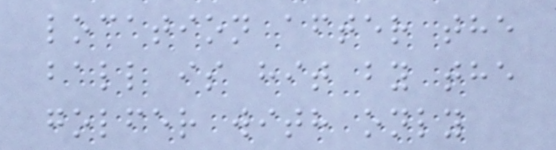location after the
ball is hit by the
golfer with only
